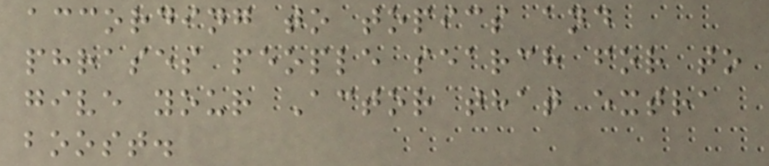according to topics and
phrases people search for to
give your Actor that extra
boost.
